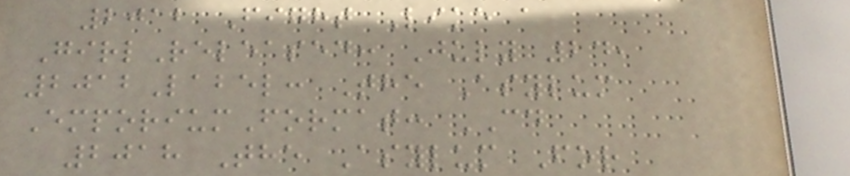2012 Fight Like a
GirlReleased: July 24,
2012Label: The Asylum
EmporiumFormat: CD
2018 The Asylum For
